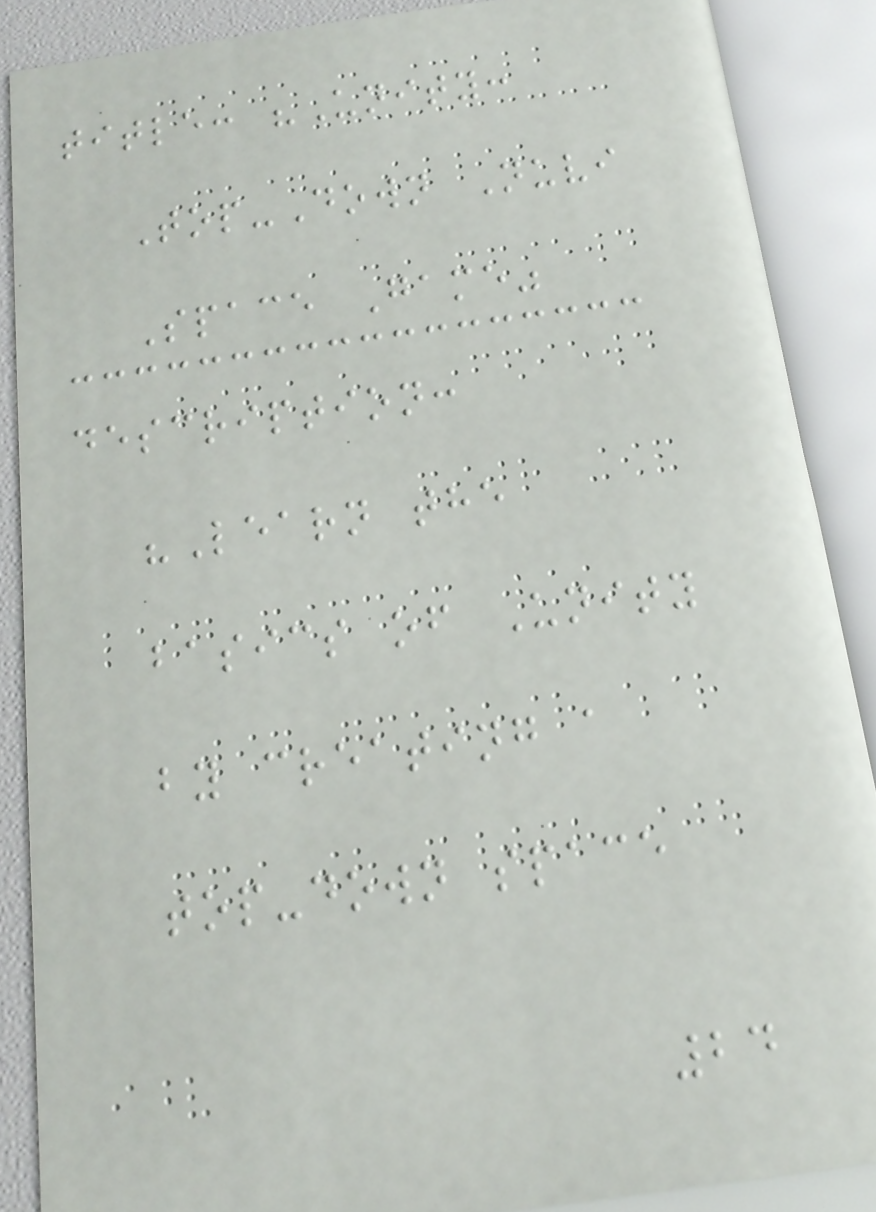title: "Unity:
Top-Down Nuvi
Space Game"
description:
"Learn the
basics of Unity
by creating a
top-down space
24
